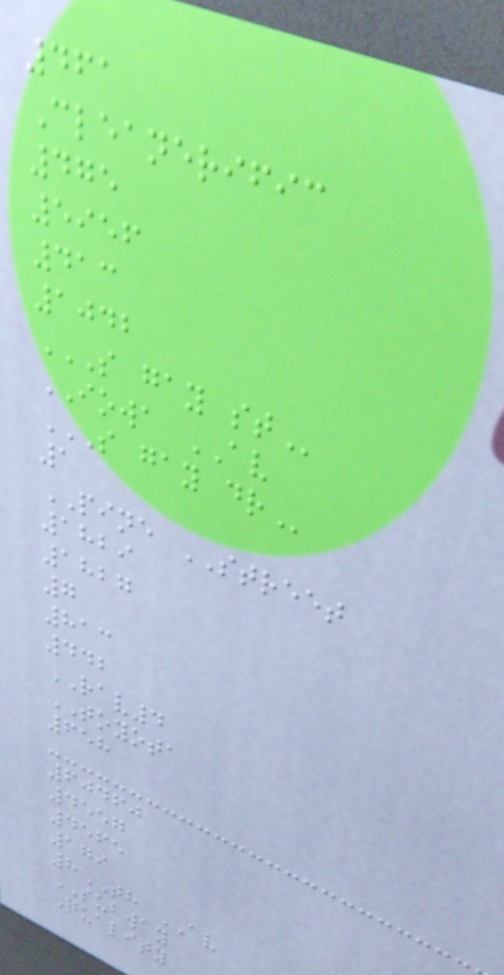461
Cleanerific
475
5956
413
1042
S GAY ST
IOWA AV
S GAY DR
1
PINE STREET
1829
1827
7
813
442
RAV4
TOYOTA
658
60460
4557
4565
179
8TH AV
SUBWAY
Quality
